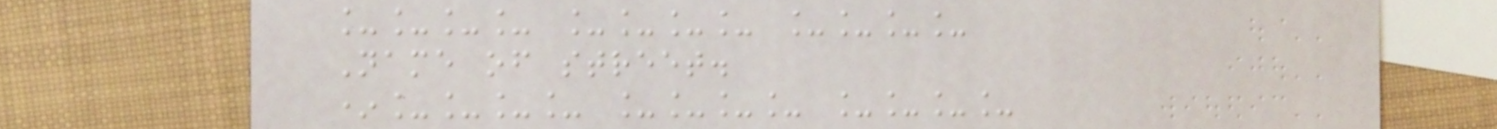____ ____ ____
Name of street.
*____ ____ ____
